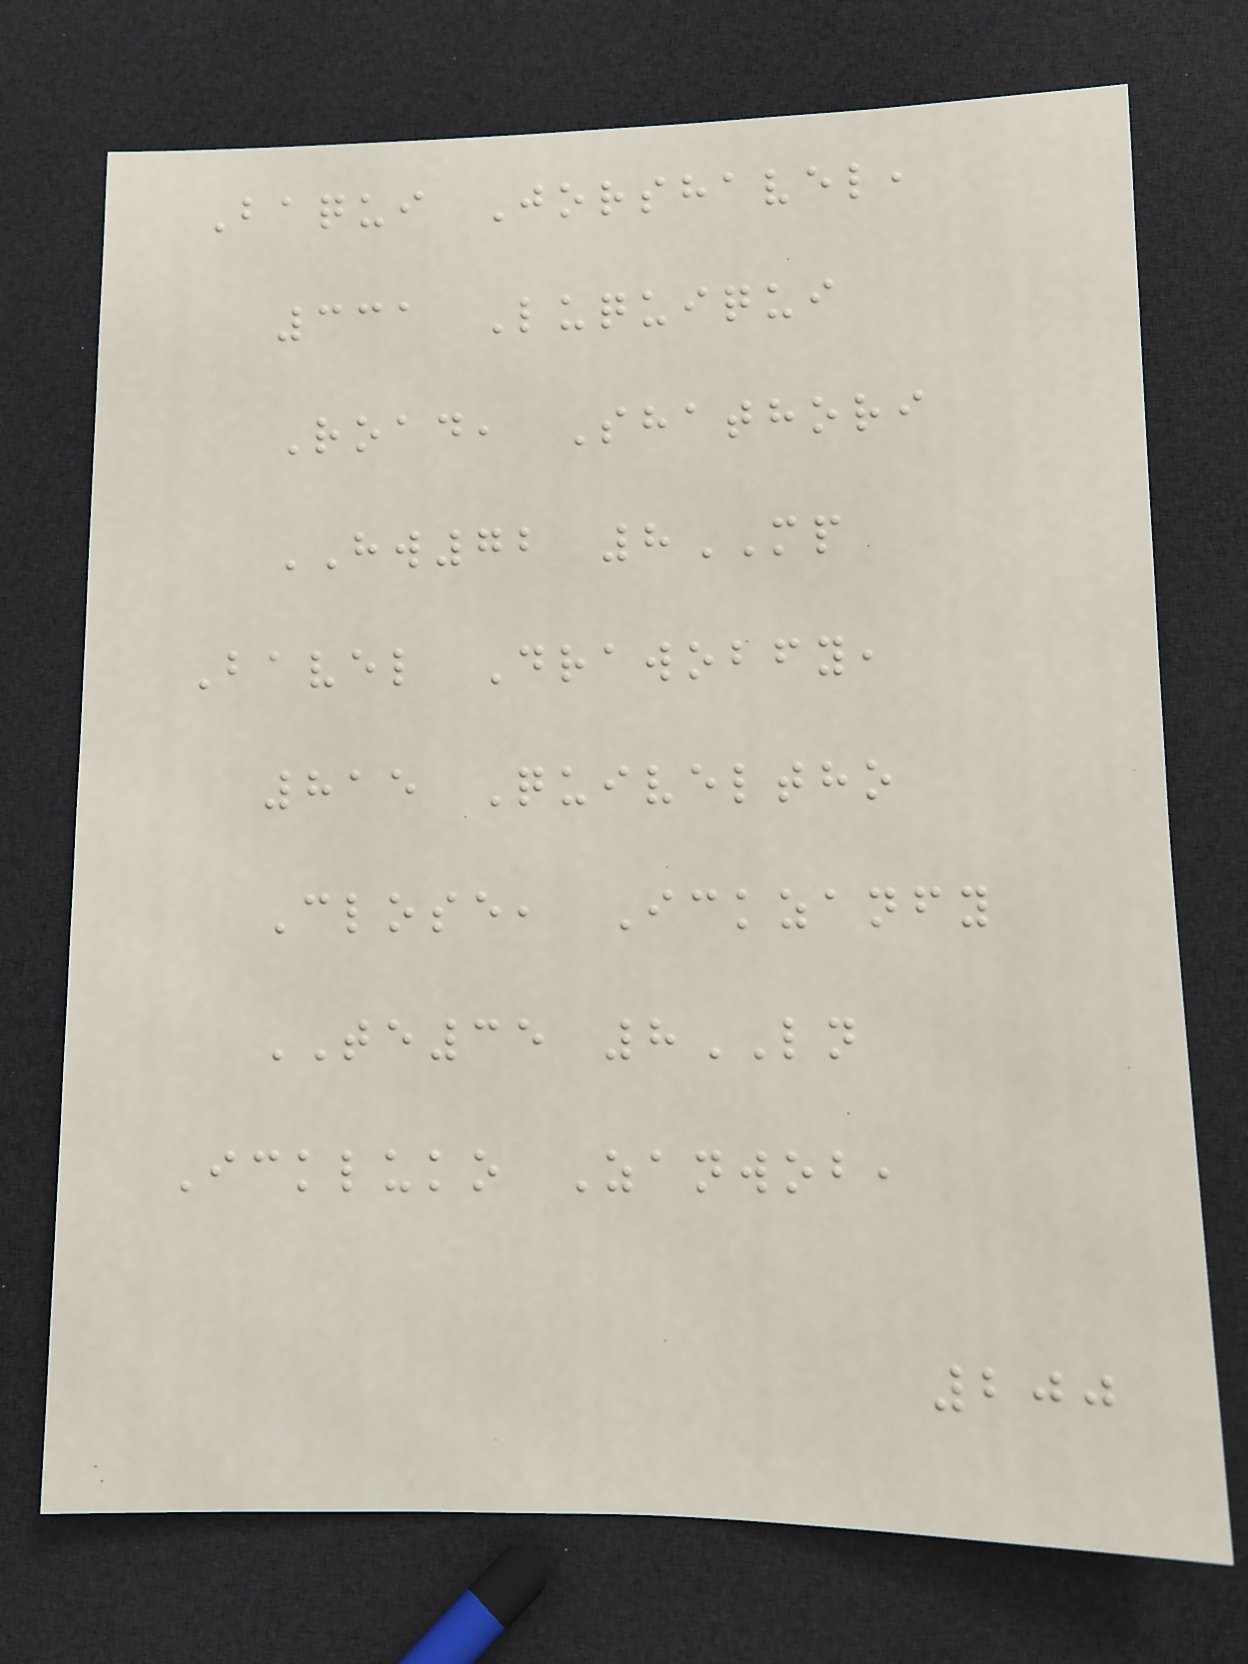Baqui Jorshavel,
331 Luquiqui
Road, Shathori
HW72 8MP
Bavel Drawobfy,
815 Quiveltho
Close, Ickzanfy
TE35 8LN
Ickluko Zanwob,
200
